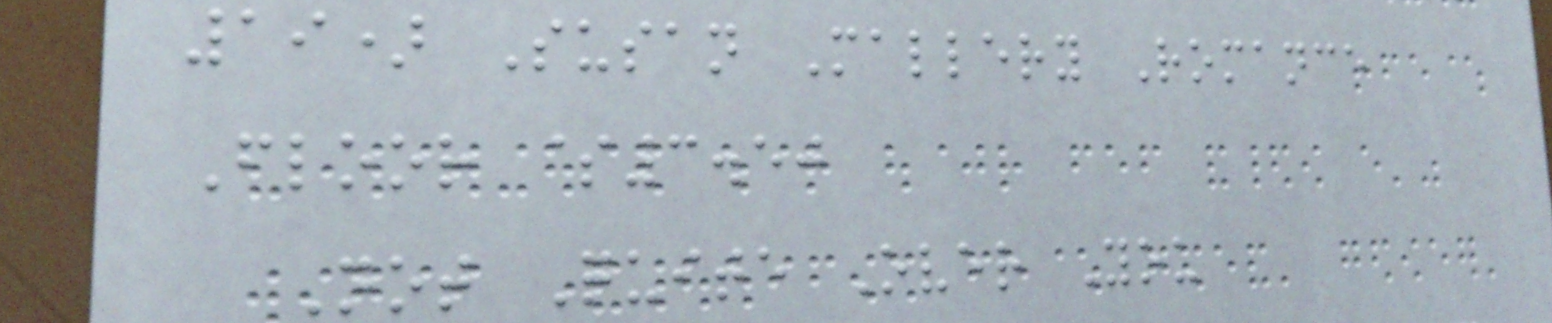19) Susan Mallery Romance
Floor $3.50
Not Quite Over You
